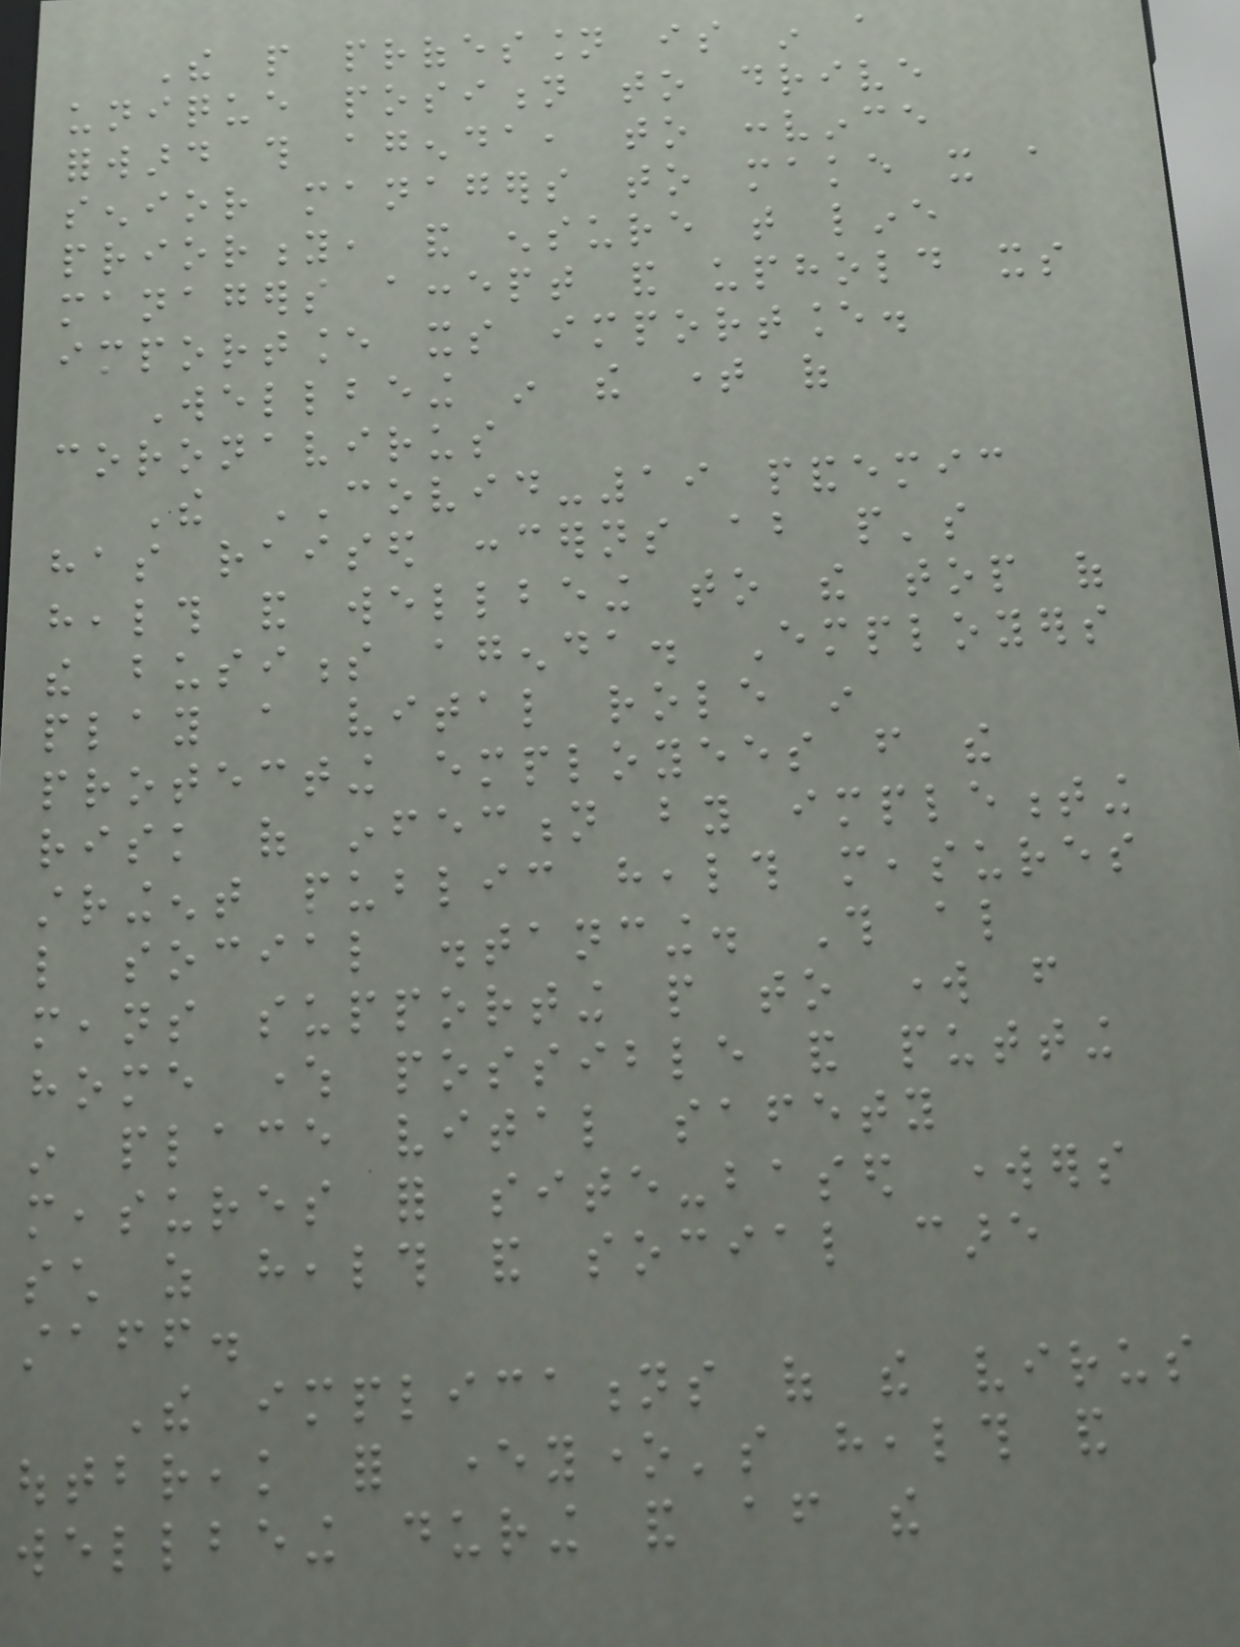The people profession is in a
unique position to drive
forward this agenda, to convince
senior managers to make it a
priority, and ensure that line
managers accept and uphold its
importance its importance.
Wellbeing in the time of
coronavirus
The COVID-19 pandemic
has raised concerns about people's
health and wellbeing to the top of
the business agenda. Employers
play a vital role in
protecting employees from the
risk of infection by implementing
stringent public health measures
like social distancing. This also
means supporting people to work from
home where possible and putting
in place vital safety
measures for site-based workers
such as health and social care
staff.
The implications of the virus
outbreak for everyone's health and
wellbeing during and after the
